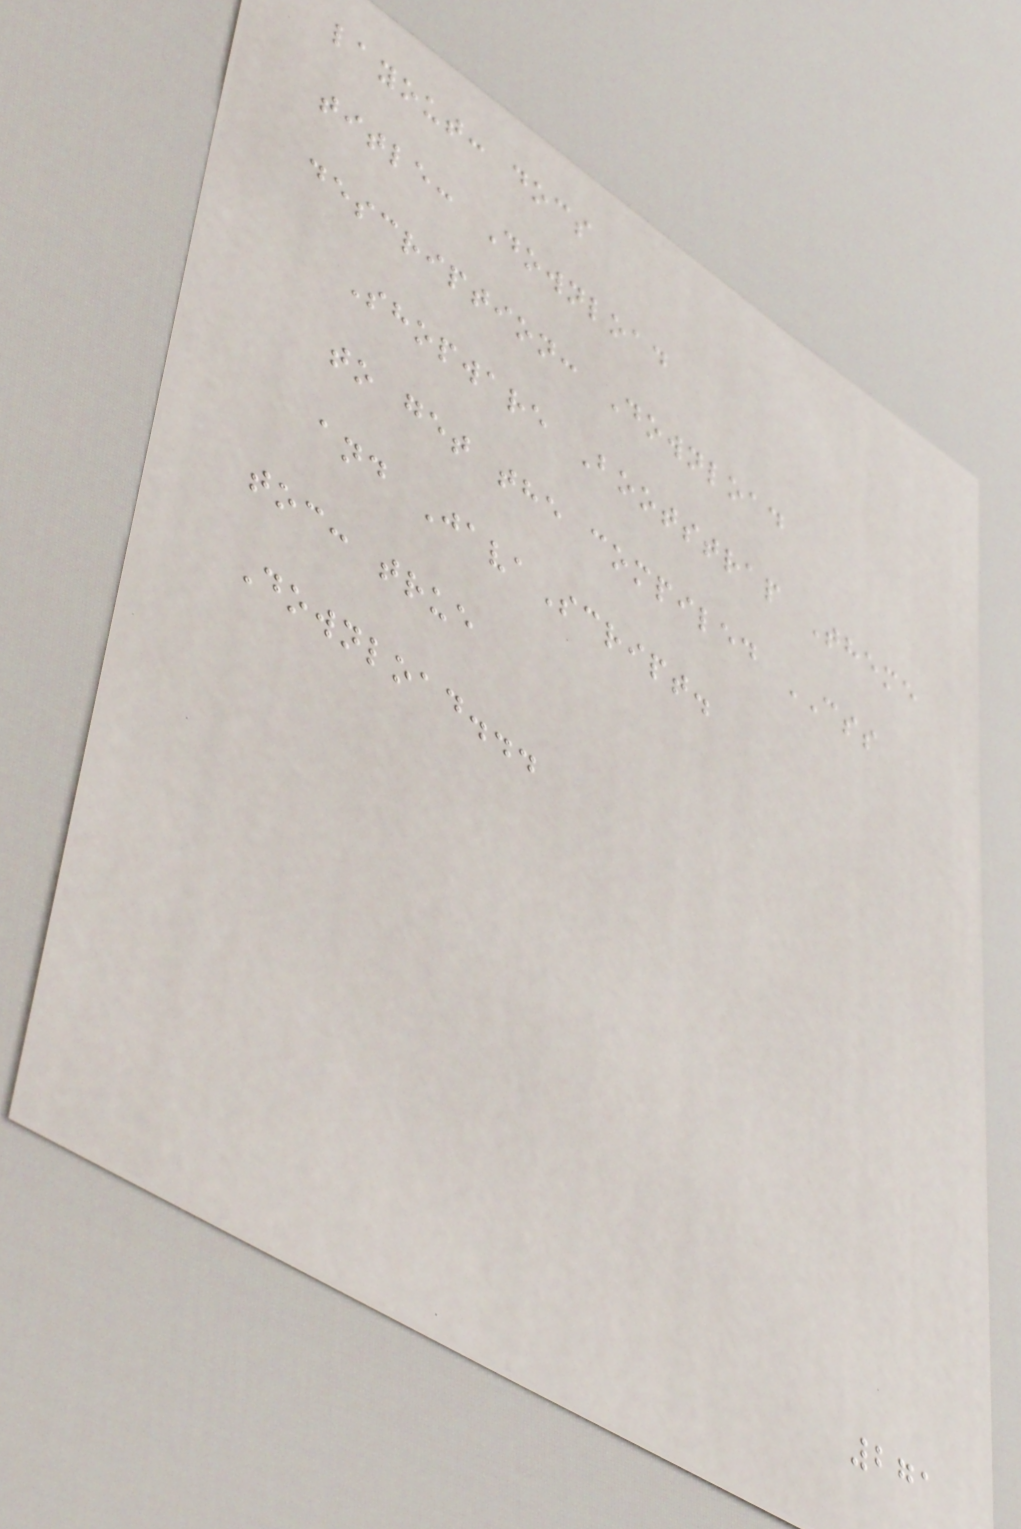layout: docs
title: Download
description: Download
Shopware Bootstrap Theme
to get the compiled CSS
and JavaScript.
toc: true
Download...
271
